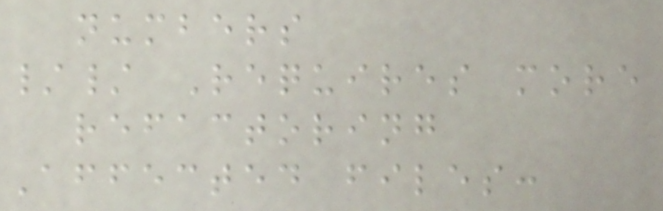numbers
// Requires more
refactoring
Affected files:
